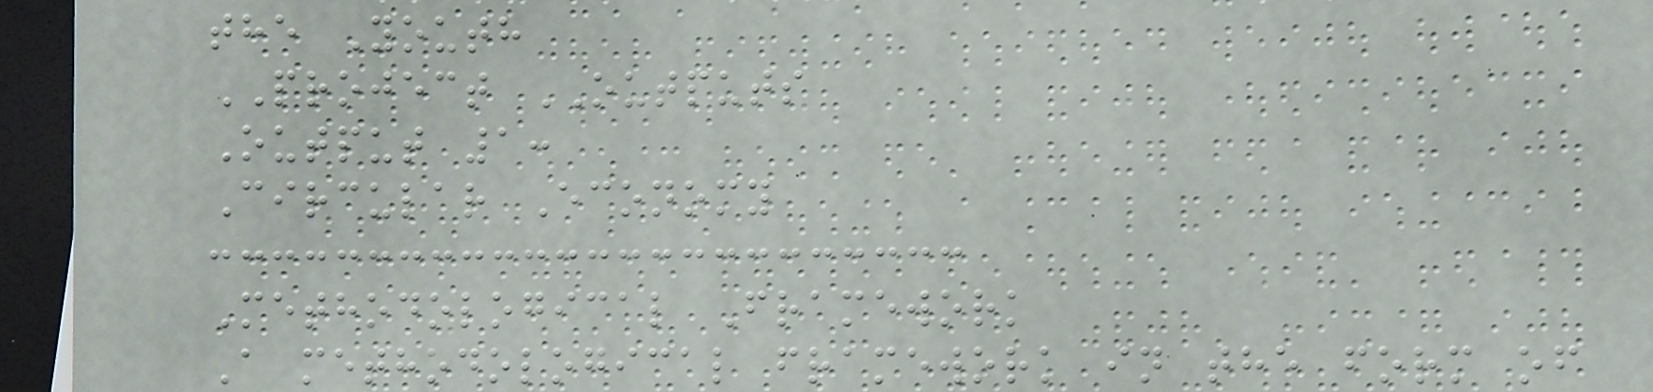the Youth
PROJECT OUTPUTS
Output 1:
Circular Economy
Methodological Framework
A methodological framework in the form of
